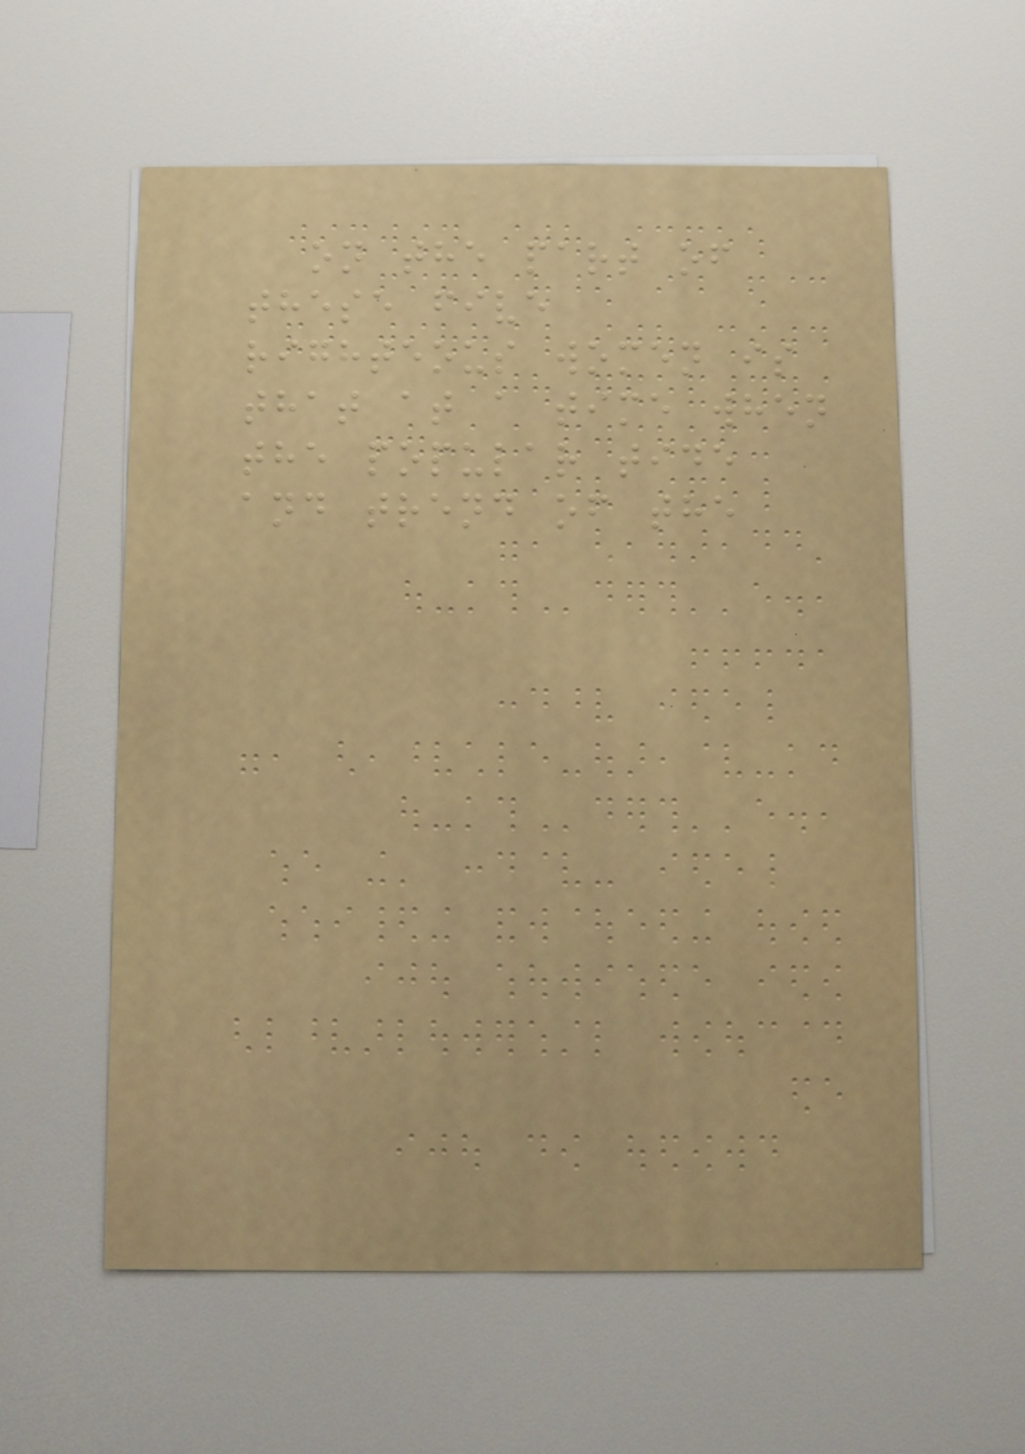on the part of
these five
righteous women is
that at a time when
the popular tide
and trend of the
